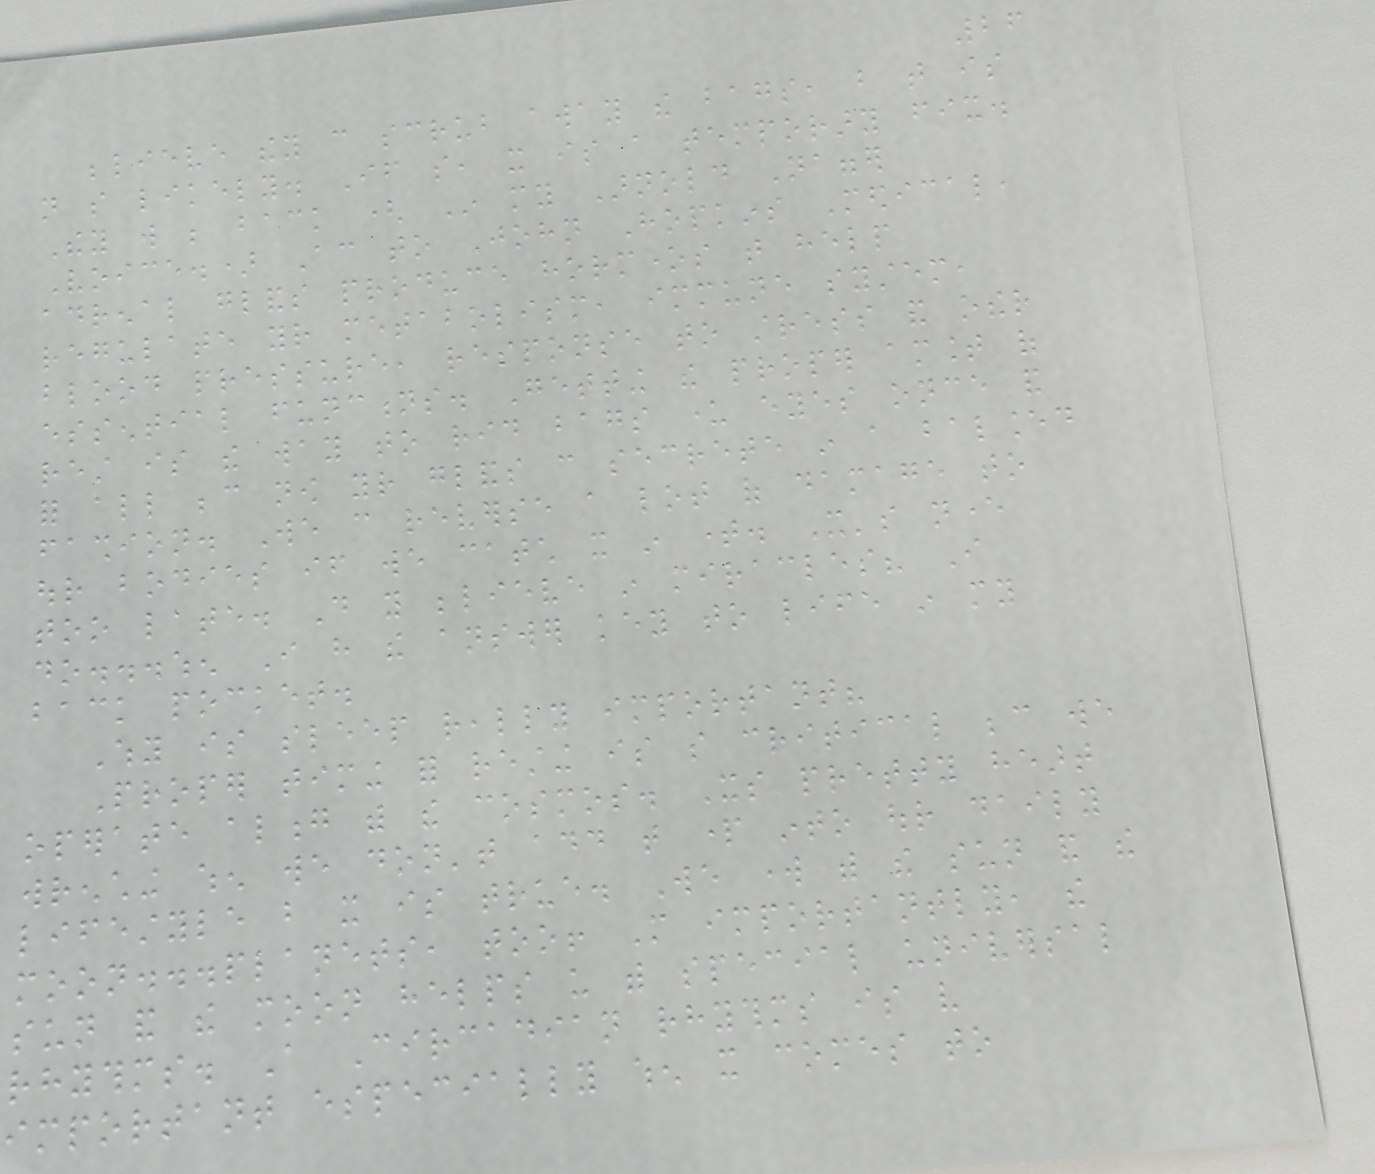26
believe they can scrub away the bags, but that is
not so likely. If so, it is a temporary fix.
They will be back ( In my Arnold Nagger
Voice.) According to John Hopkins Medical,
adrenal glands produce hormones that help
regulate your metabolism, immune system,
blood pressure, response to stress and other
essential functions. Getting the proper amount of
rest is the way to rid bags under eyes once and
for all because now your glands can secrete in a balanced
fashion. We can reverse a lot of damage to
our bodies if we catch it in time. It's never
too late. Do you believe in miracles? I
do...when I have the answer key to life in my
back pocket.
Why is sleep really important?
Proper timing for resting is so critical because we
operate along with the cosmos. Its pretty heart
wrenching when we don't add that part into our daily
lifestyle but it is true. We work with the sun and the
moon...planets, too! More importantly, the
sun and the moon helps us with special universal
rhythms. A Circadian rhythms is very
important especially when it comes to
